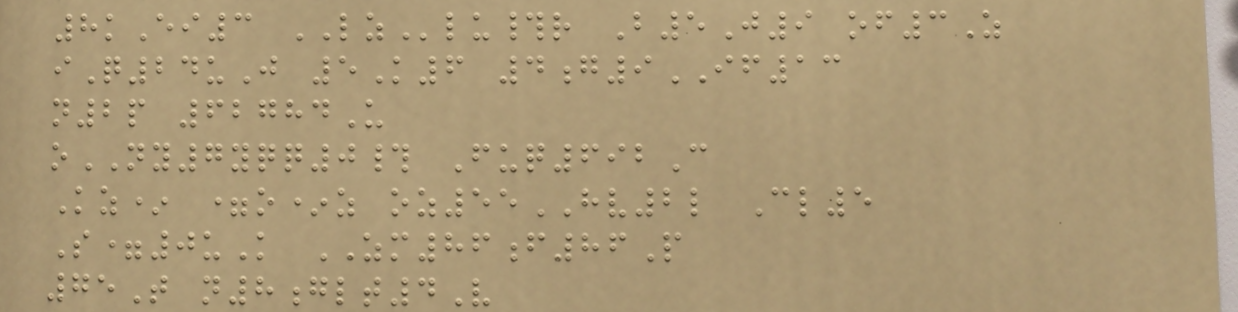8kEi3 LZlu#r B5J9 of3Z
iQ24uJ 5K6 4g9IF13
n2p 62784U
oNY7yqq0# Fuq692C
Kz* =o*z oz55HV2l Cl5
S=0uK ZM86f86P
75T n8glt4V
